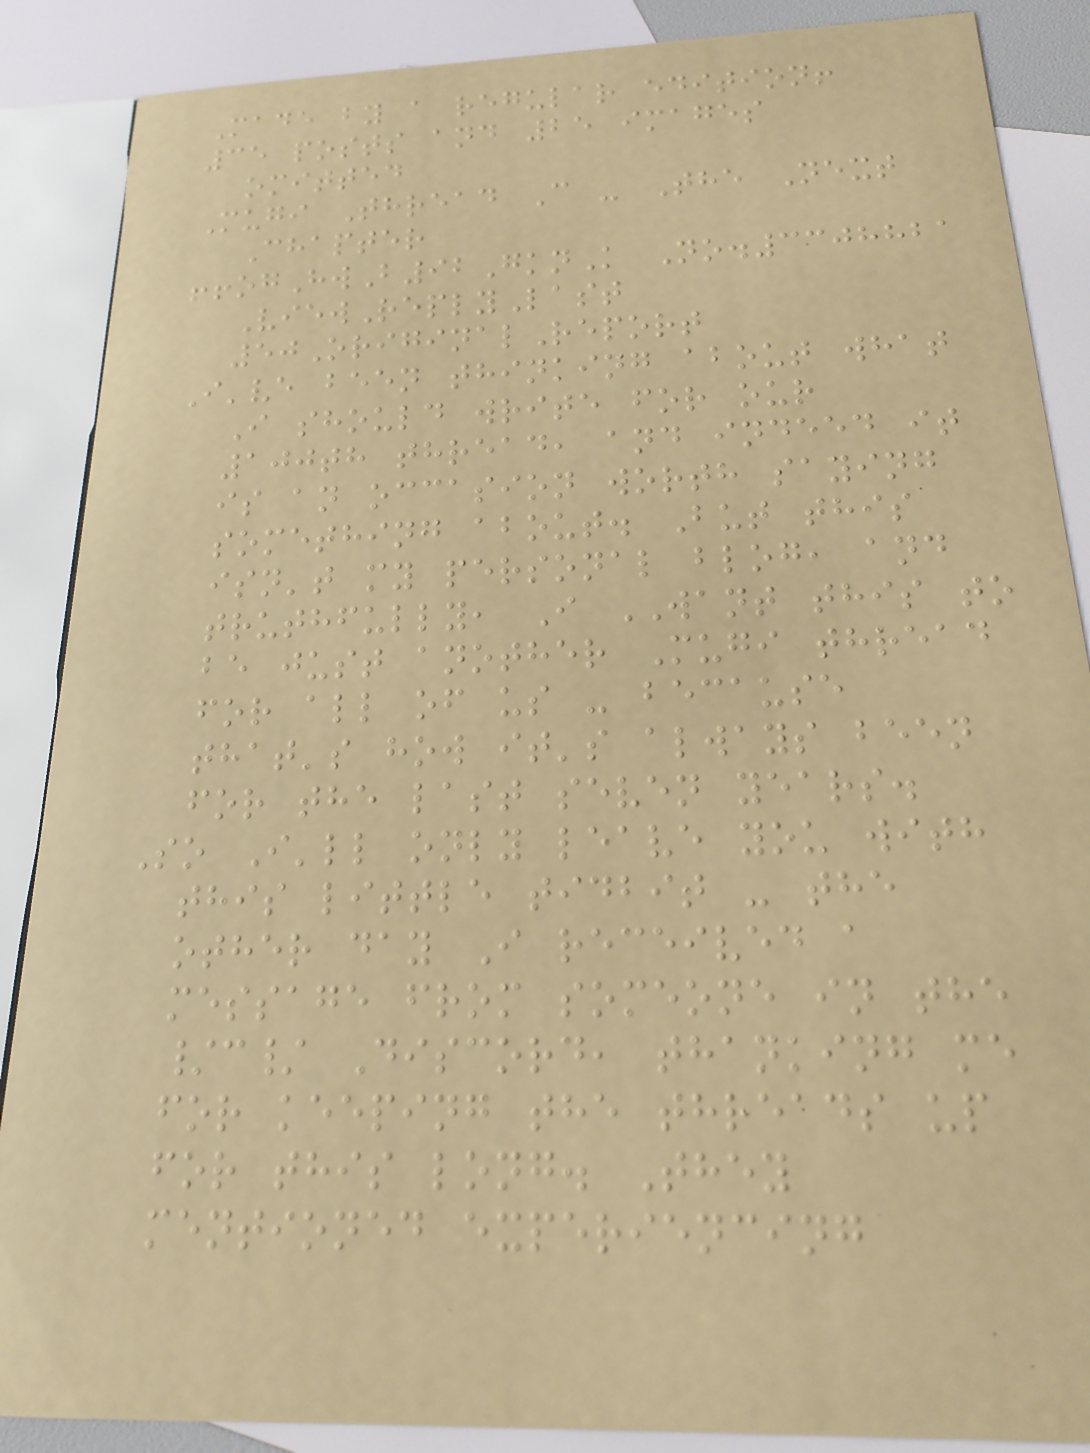Made by a regular edition!
35 posts and 25 images
omitted
Mugi Thread C - The Next
Chapter
!!ogHwB92GknK No.3308821
ViewReplyLast
50OriginalReport
I've been thinking about what
I should write for our
100th thread, and indeed it
is an occasion worth saying
something about. But this
isn't my personal blog, and
truthfully, I WANT this to
be just another Mugi thread
for all of us - because
that's how it's always been
for the last seven years.
So I'll only leave you with
this little tidbit - the
other day I received a
message from someone in the
/c/ Discord, thanking me
for keeping the threads up
for this long. They
mentioned experiencing
